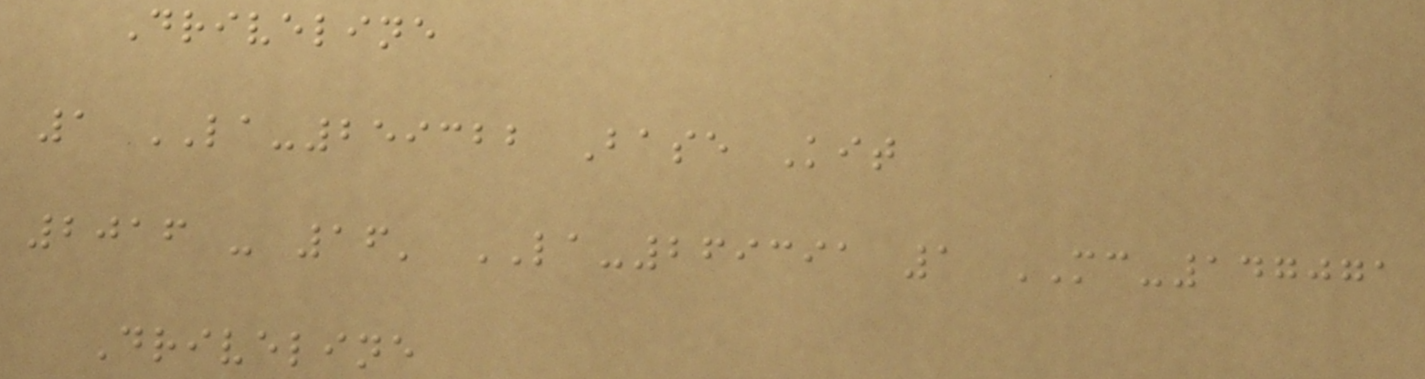Driveline
1 LA-259322 Base Kit
2016 - 16' LA-269391 1 MC-147071
Driveline
